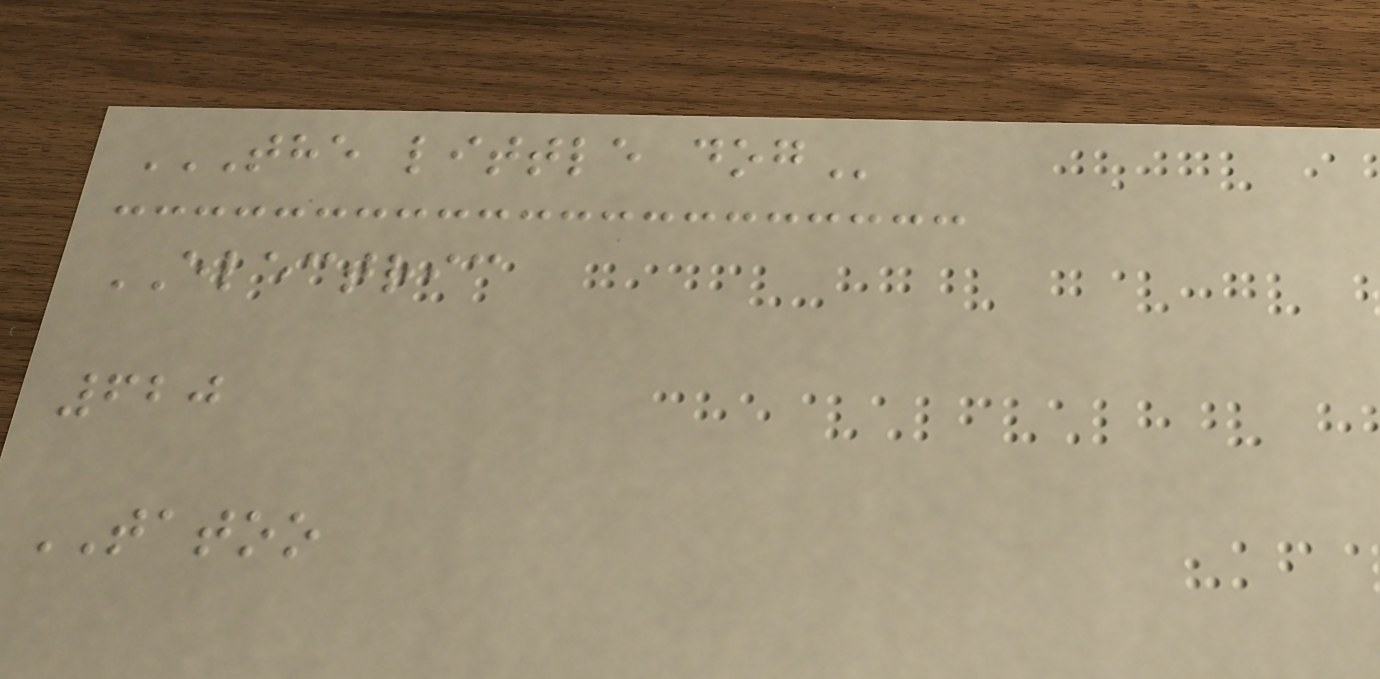THE LITTLE DOG
ELECTRIC
620
TATOO
